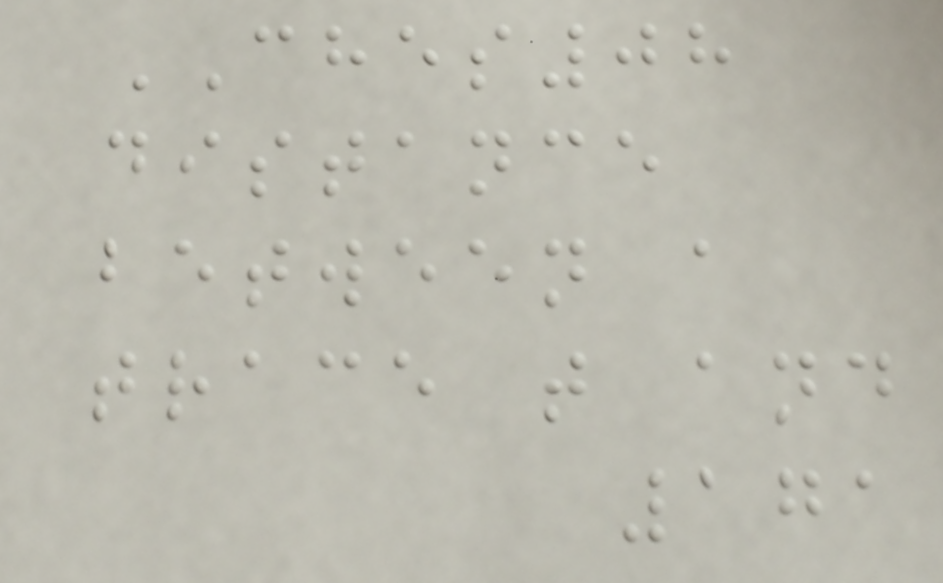CHES08
distance
between a
trace t and
171
